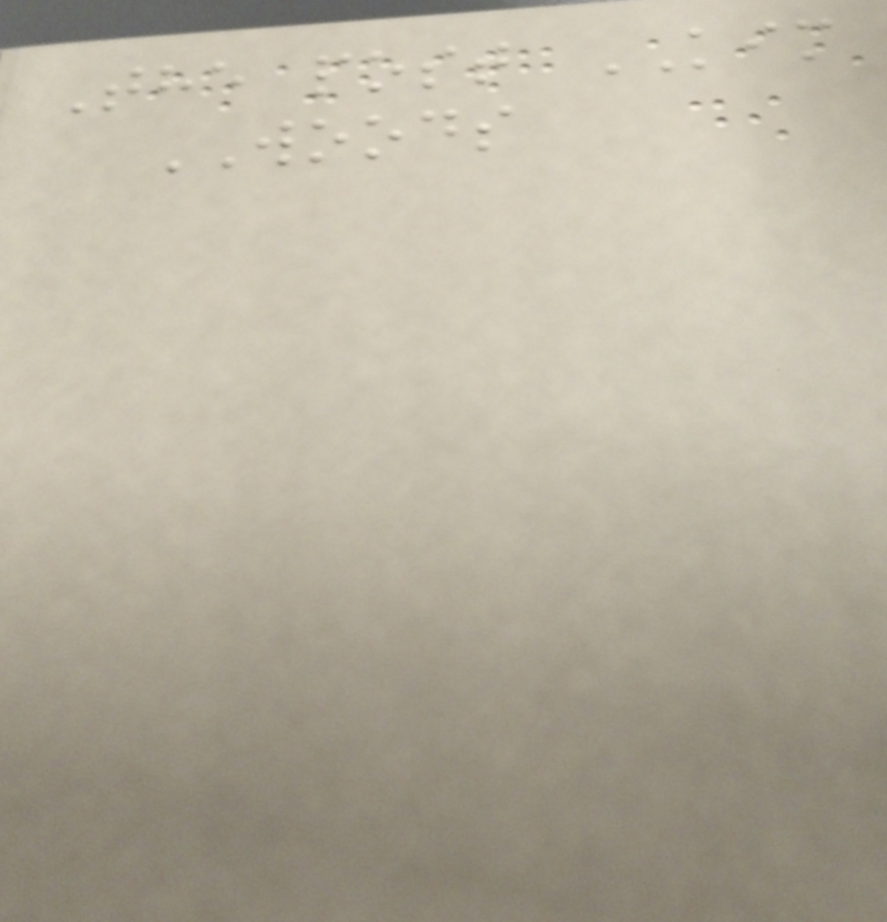The post KIM
WOODS
